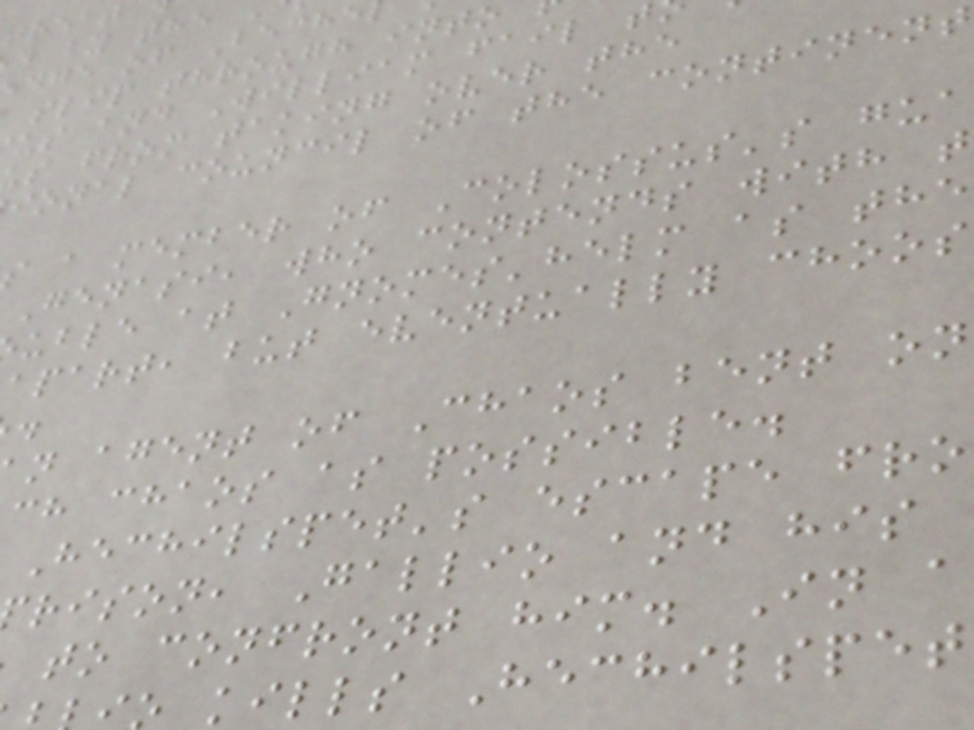dge of Beche
slip through into
us and William fail t
s from taking over the
ional council of the continent
s a member of Colossus's gua
Genasi, who contends with t
uble at Gnomes'helm as the
apart, but eventually choos
n agent of Chaos bent on
ch chaos as possible.
Hechilspet's escape fro
rison, Gallio and his
to confront him. In a
kills Hechilspet
